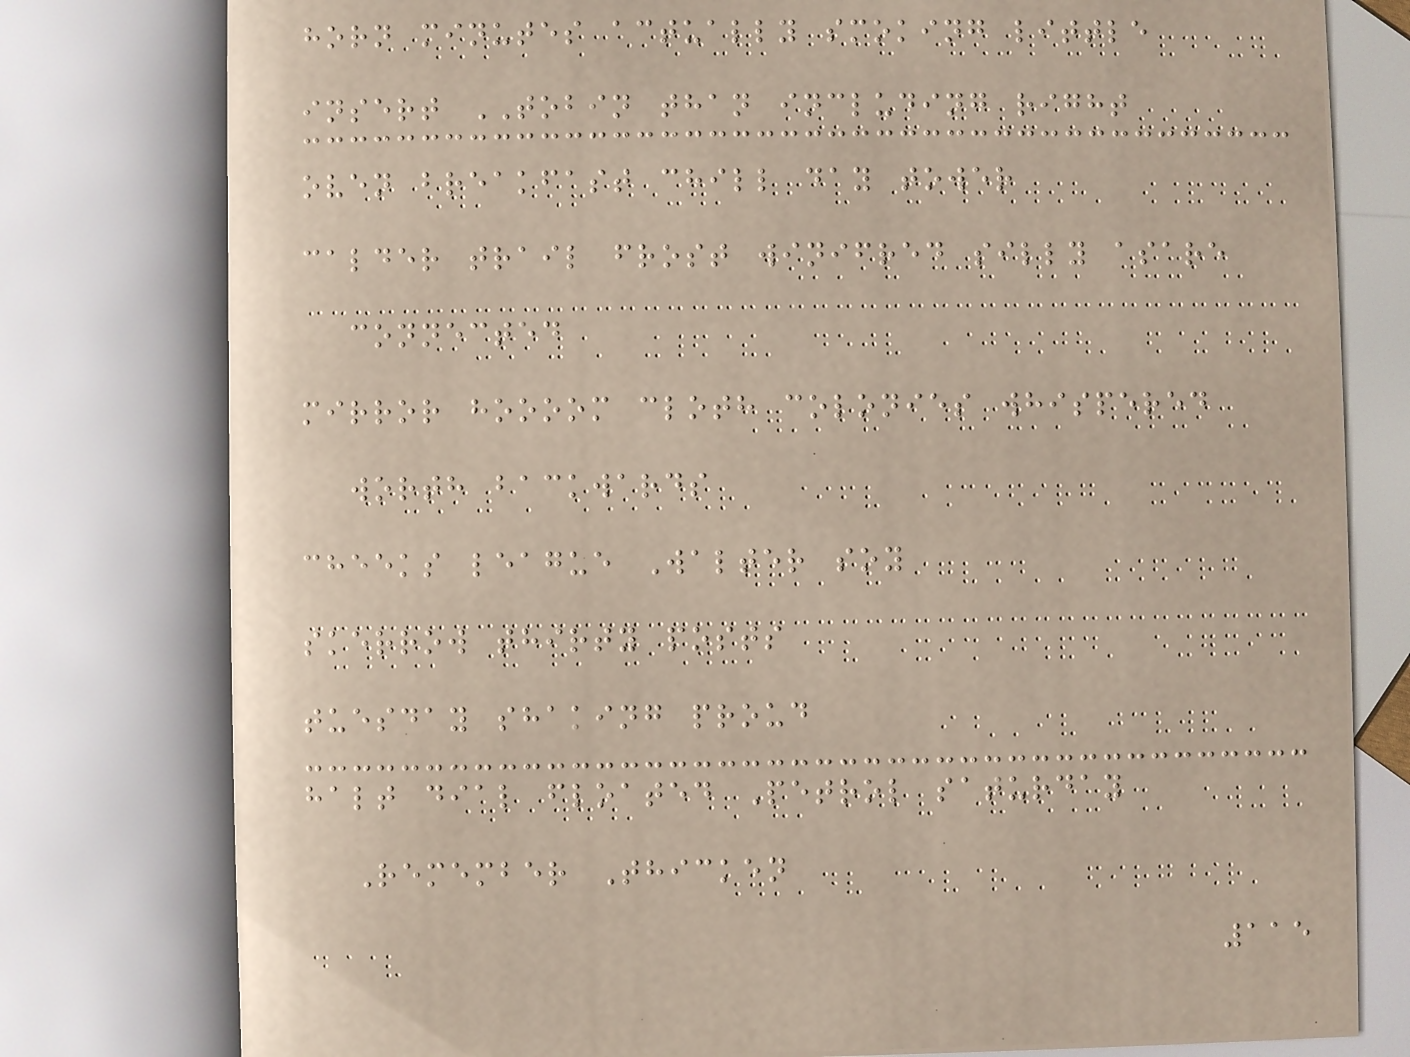horn minutes actually smoking little
insert TOBIN than including right
oven breakfast chill day tower
calder trail frost winifred silly asare
connected
mirror hoooom cloth colonies whispered
worth backwards
cheeks league Walter soy
skerrow thirty posts
tuesday shaking proud
halt dial floated Petrol saturday
Remember Thicken
115
